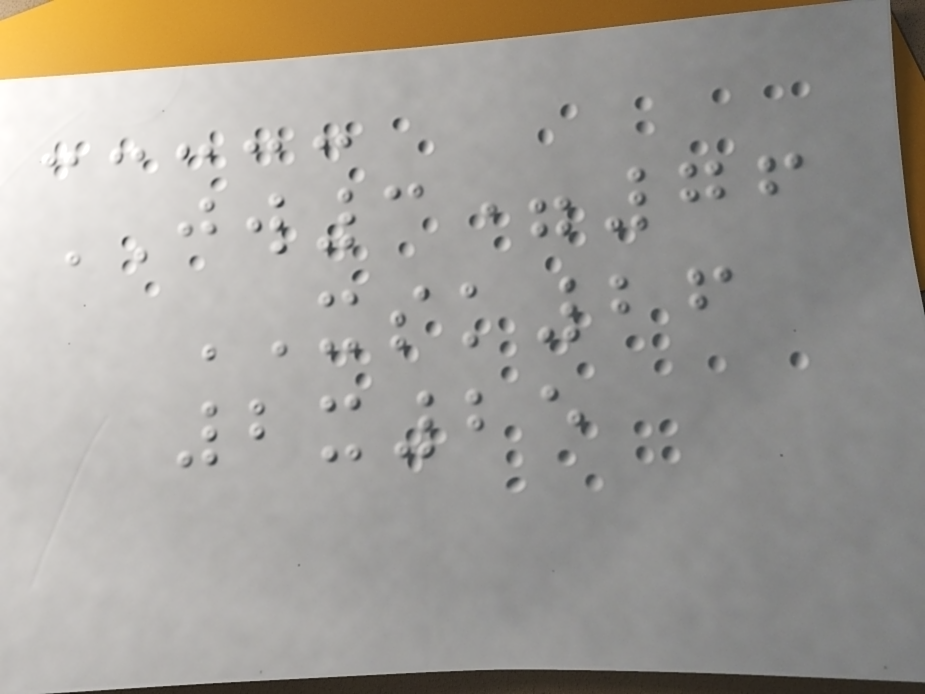JW3=76
XSK26
2x25
